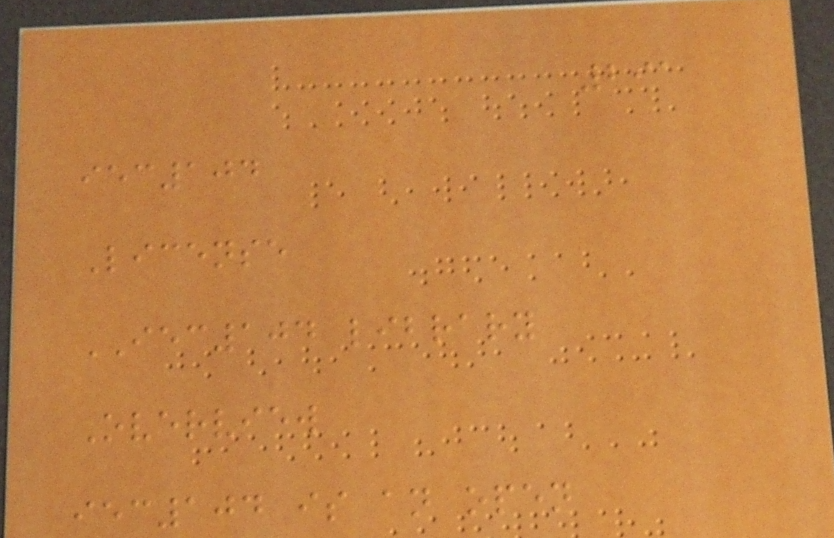291
iec104
License
IEC104 library
Overview
iec104 is an open
